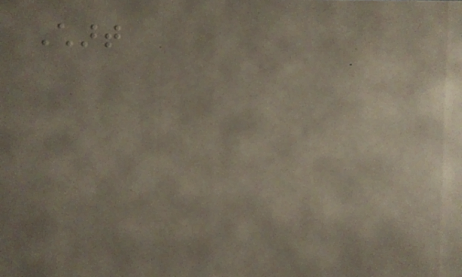Chart
